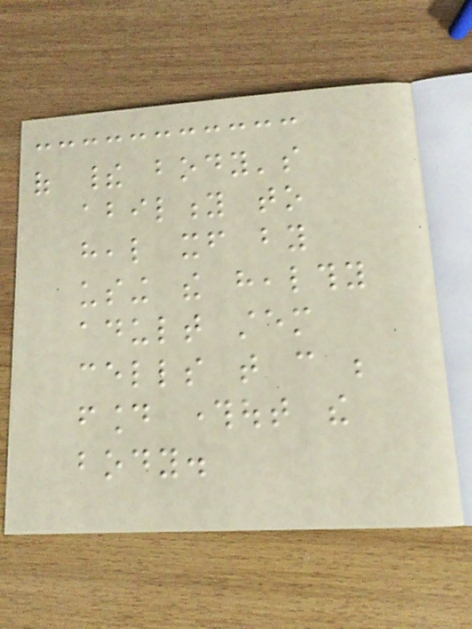of their body's
ability to
heal itself by
using the healthy
adult stem
cells that can be
found throughout the
body.
